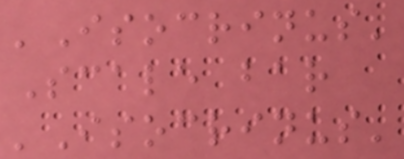'Isocrinus'
Scale bar
'Isocrinus'
